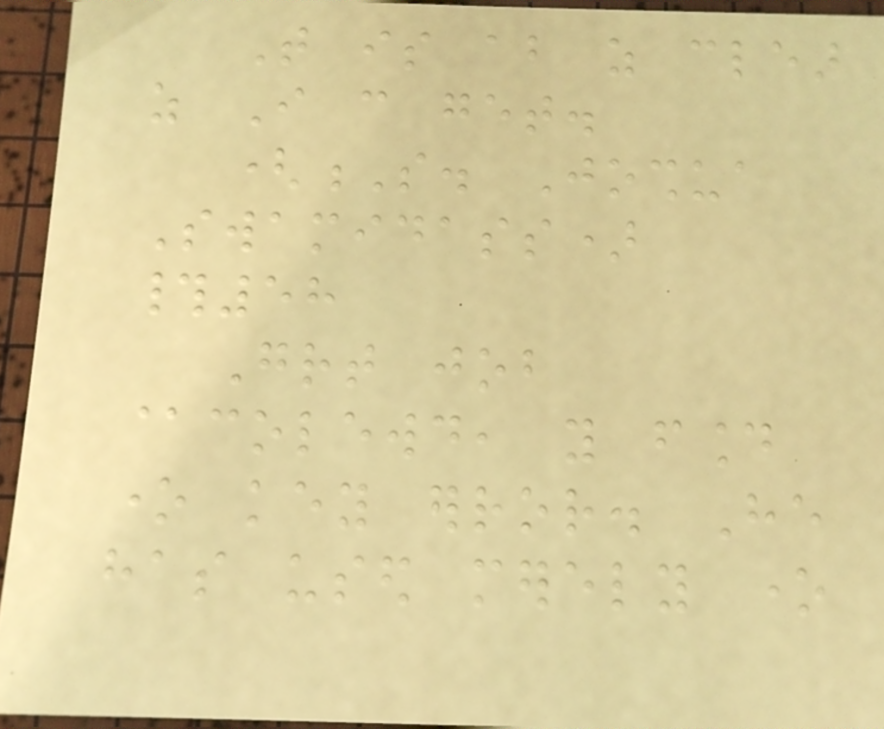That is about as clear
as I can get.
(S. Joshua
Swamidass)
#58
Great job
@colewd, you found
one key error. He
has used merely one
